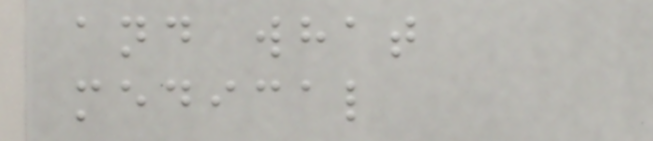and what
medical
